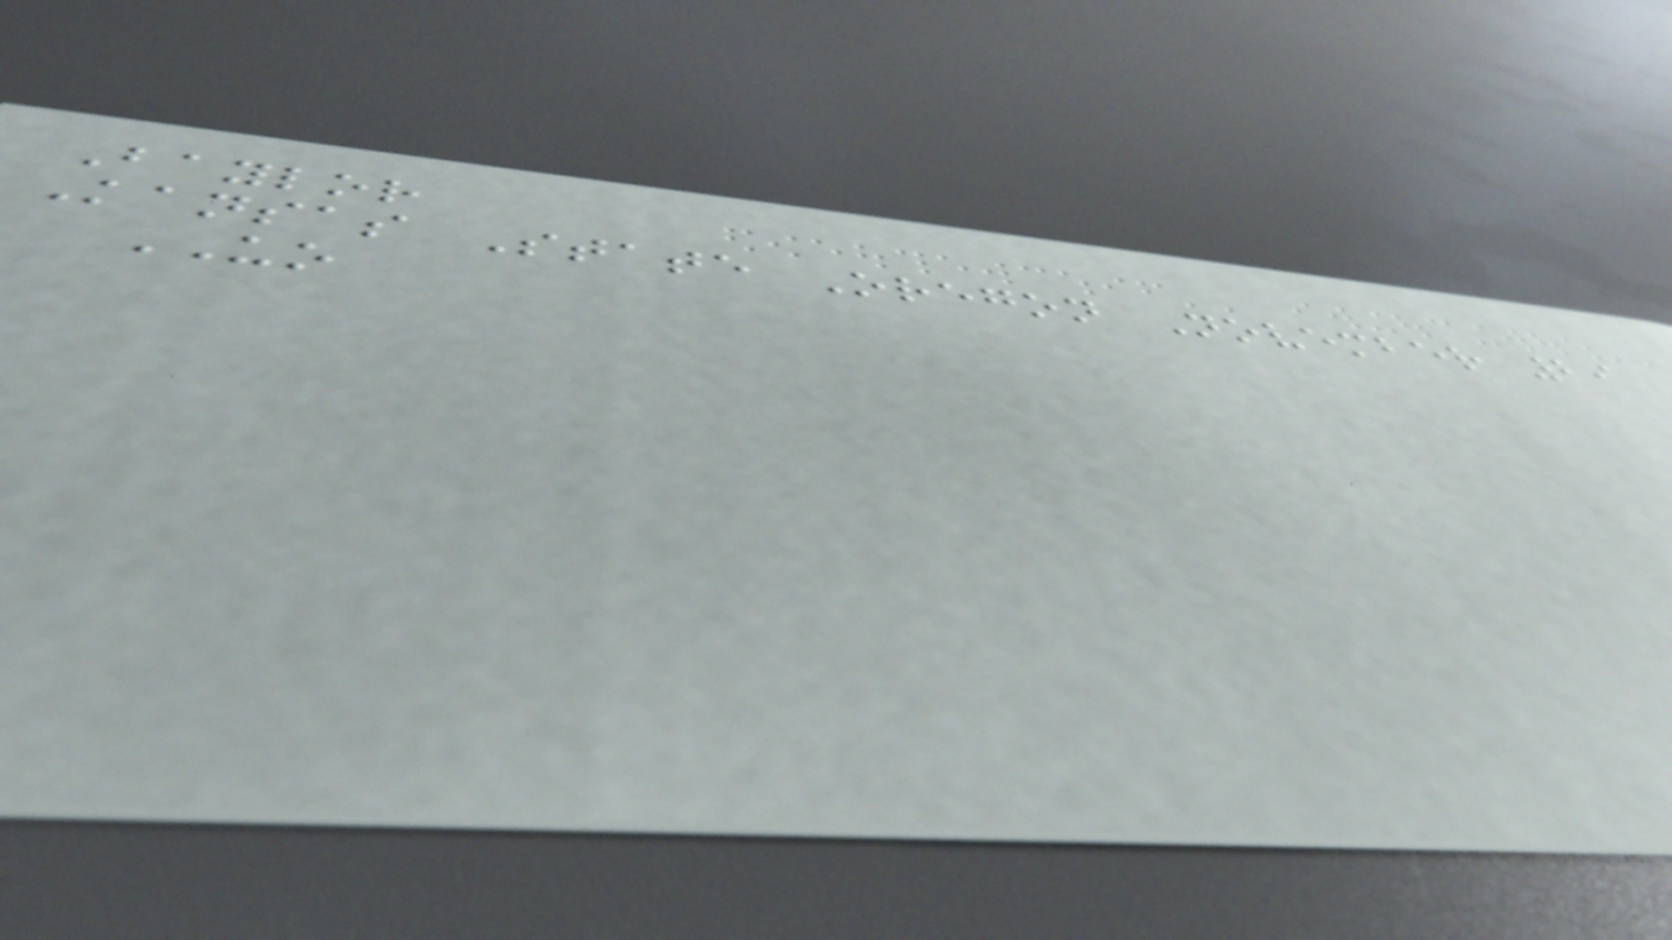Baylor
Kansas State Oregon November 29
UO
